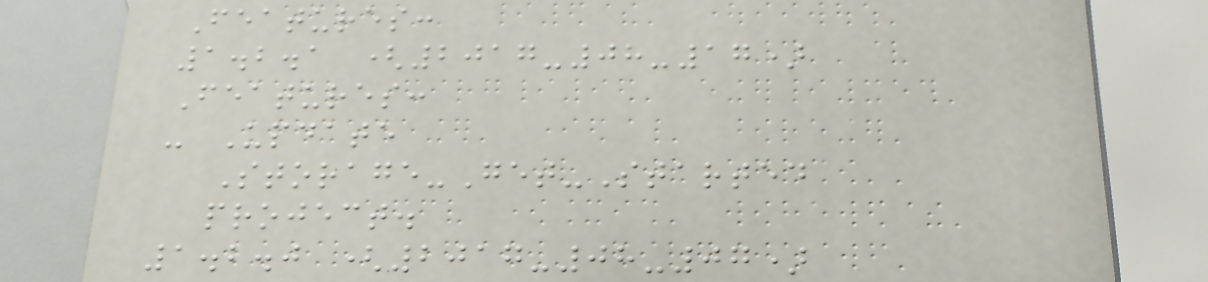Features:
1.2.1 (2017-08-17)
Features:
- Update
Storage-Get-Started
project.
1.2.0 (2017-08-07)
